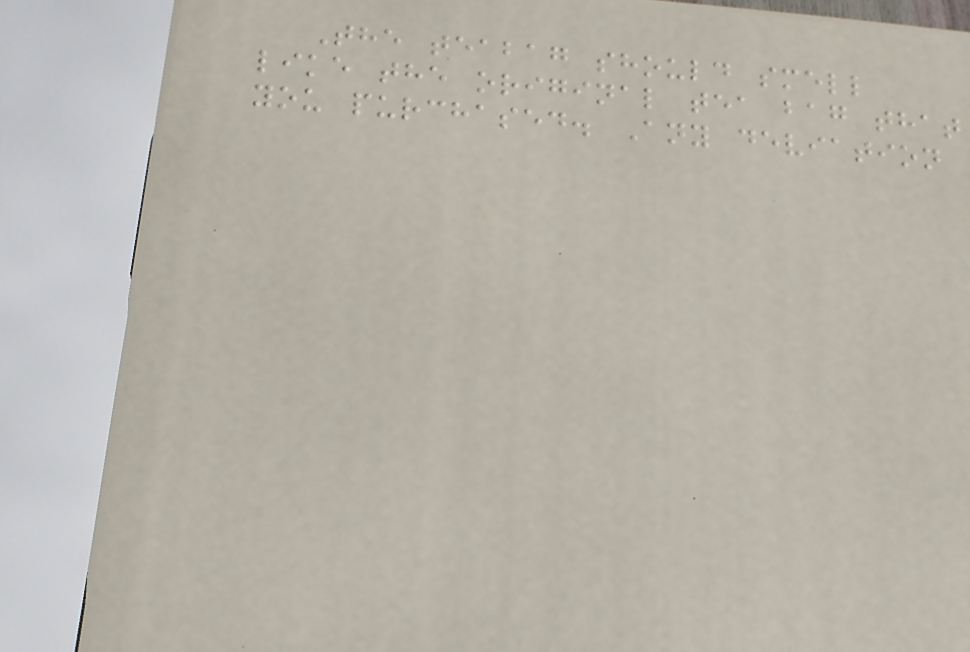The teabag should smell
like the original tea bag that
you purchased. Any deviation
